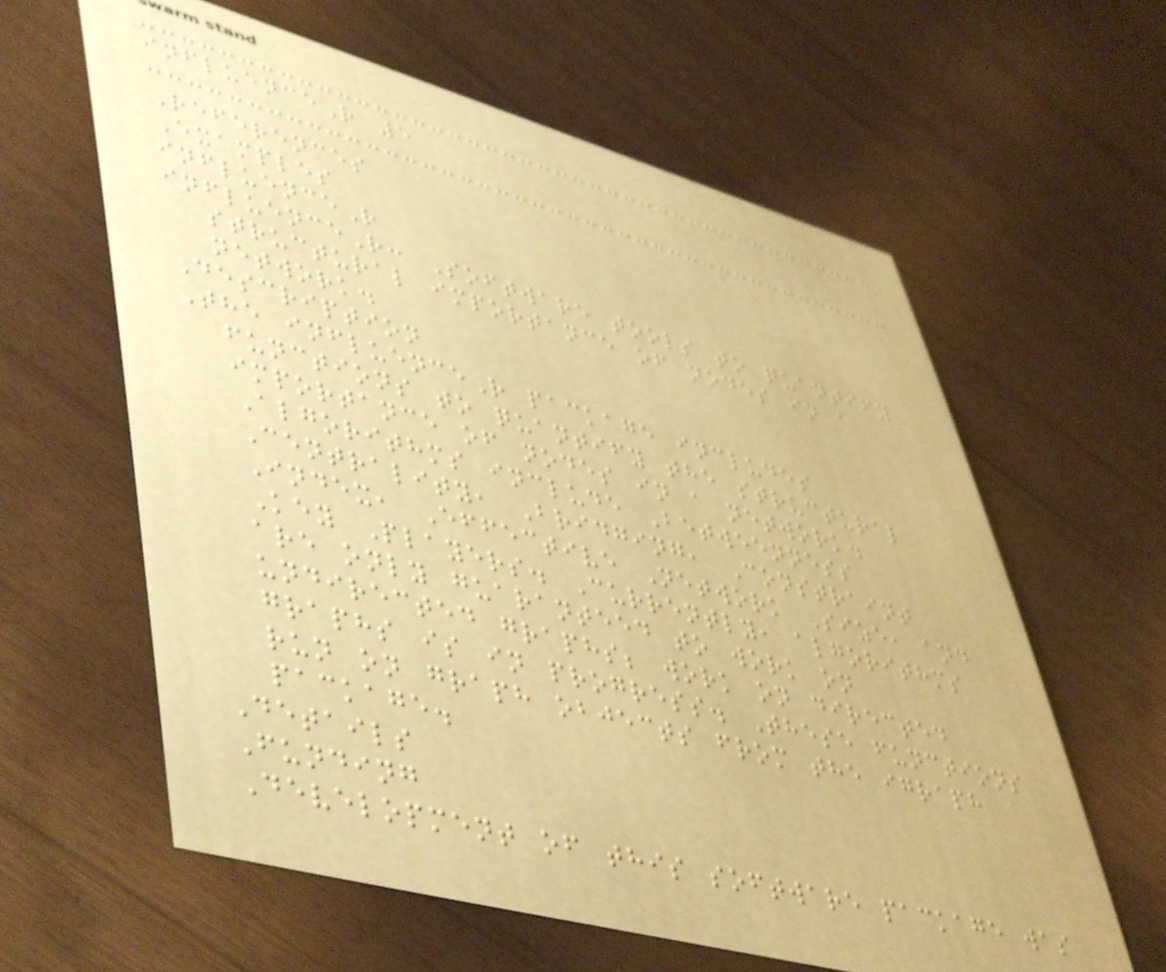influenceR 5
References
Examples
influenceR
influenceR: Software tools to quantify
structural importance of nodes in a
network.
Description
The influenceR package includes
functions to quantify the structural
importance of nodes in a network.
Algorithms include Betweenness
Centrality, Bridging, Constraint
Index, Effective Network Size, and
Key Players. Currently, algorithms
are only guaranteed to work on
undirected graphs; work on directed
graphs is in progress. These functions
run on graph objects from the igraph
package.
Details
Funding
Development of this software package was
